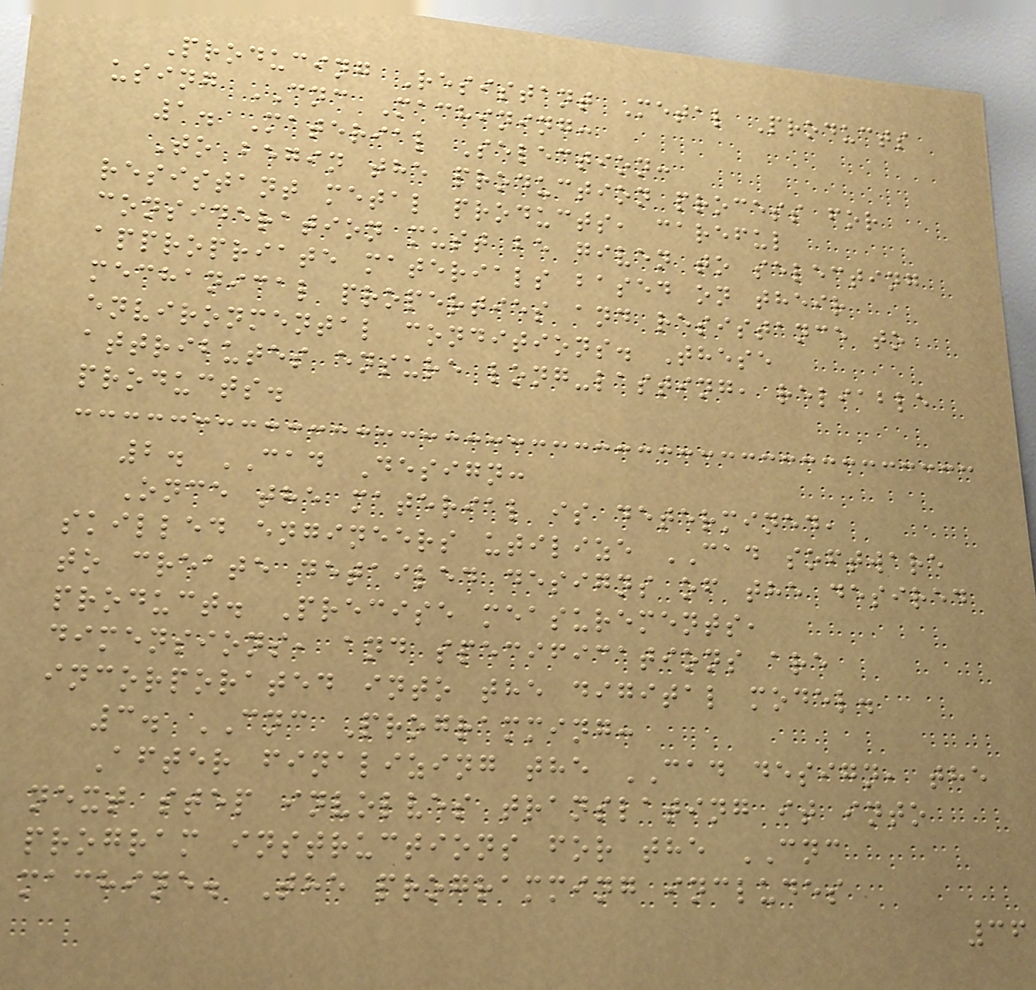Producing Resistant Metal Products
using CNC Machining:
1. Material Selection:
To begin the production process for
resistant metal products, careful
consideration must be given to selecting
appropriate materials based on their
mechanical properties and resistance to
environmental conditions. These
attributes ensure long-lasting, reliable
products.
2. CAD Design:
Once the material is determined,
skilled engineers utilize CAD software
to create detailed designs of the desired
product. Precise measurements,
dimensions, and specifications are
incorporated into the digital model.
3. CNC Programming:
After finalizing the CAD design, the
next step involves translating it into
program instructions for the CNC
machine. The programming includes
36
